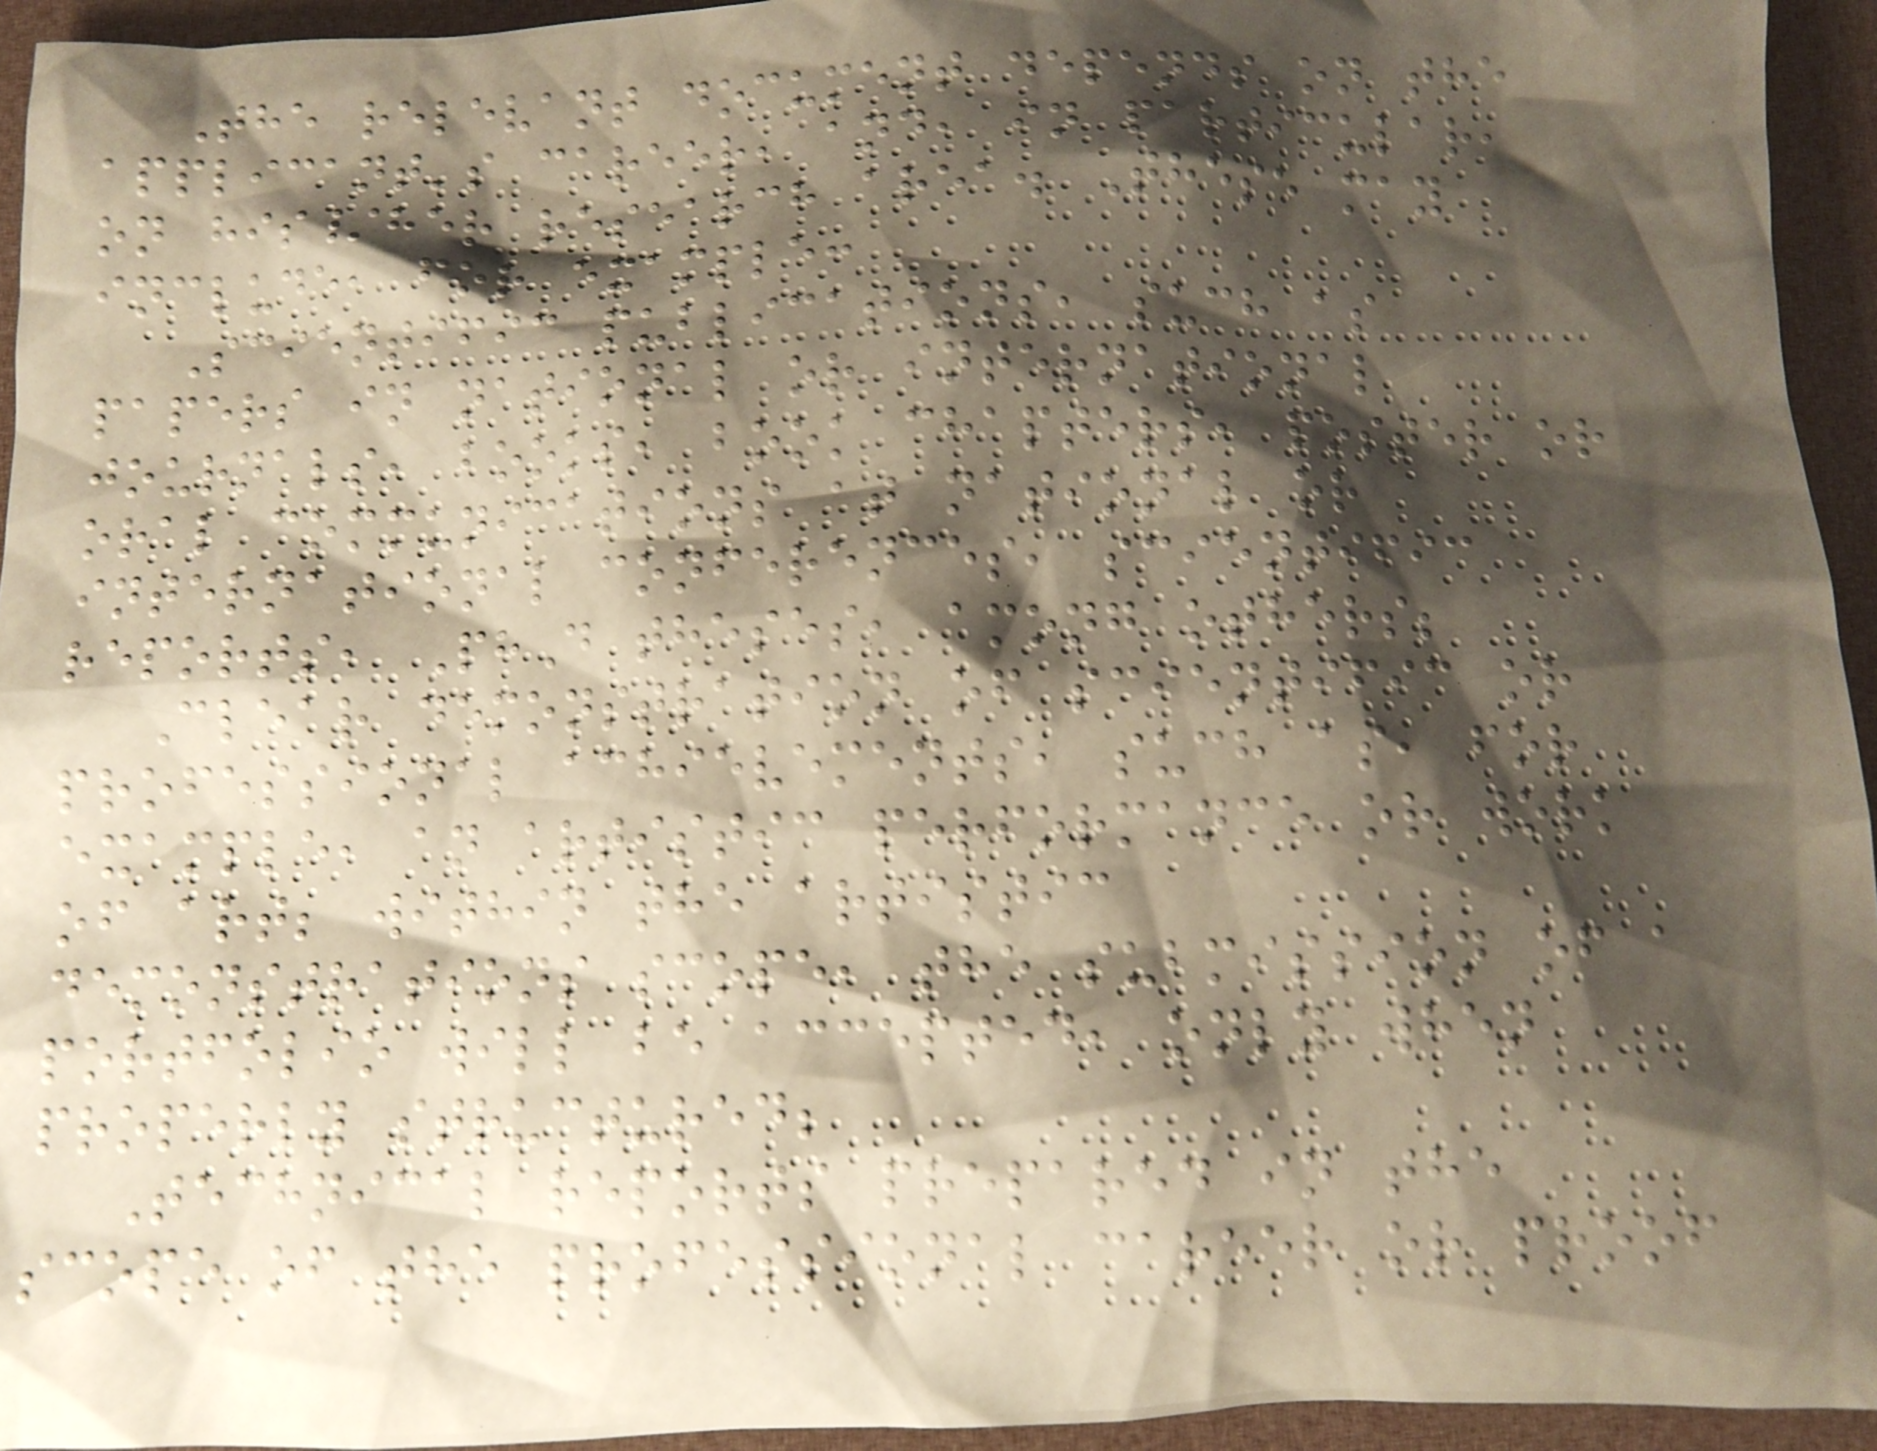The relevant document depends on the
applicant's career, and, in particular,
on his/her research area. These may
include, for example:
Scientific publications, such as
papers in national or international
journals, books, book chapters, poster or
oral communications at national or
international conferences, scientific
reports, PhD theses, among others;
Clear demonstration of scientific or
professional achievements, such as, for
example, an artistic performance or work
of art; within the artistic
demonstrations scope, the submission of a
portfolio will be accepted, only when
properly structured;
Technical reports prepared in the
scope of the professional career or proof
